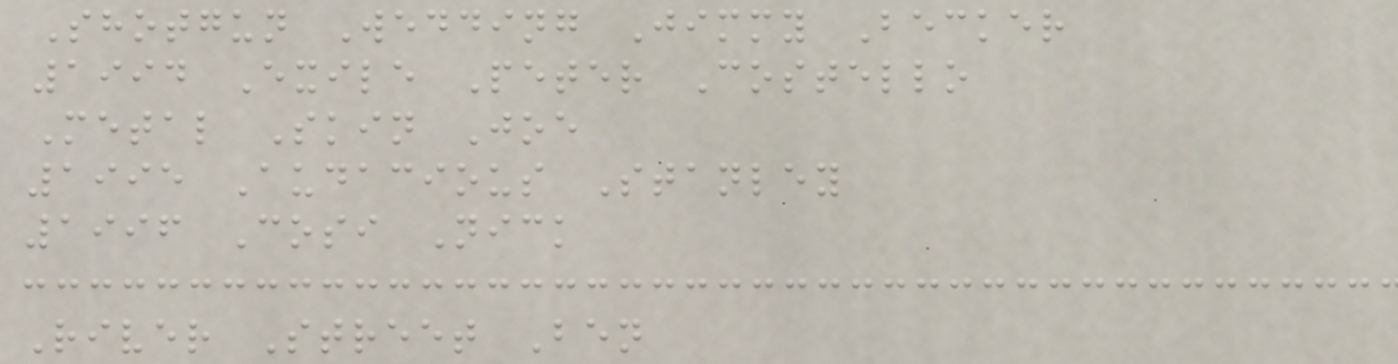Shotgun Wedding Jimmy Becker
1994 Exile Peter Costello
Metal Skin Joe
1995 Audacious Stanley
1996 Cosi Nick
River Street Ben
